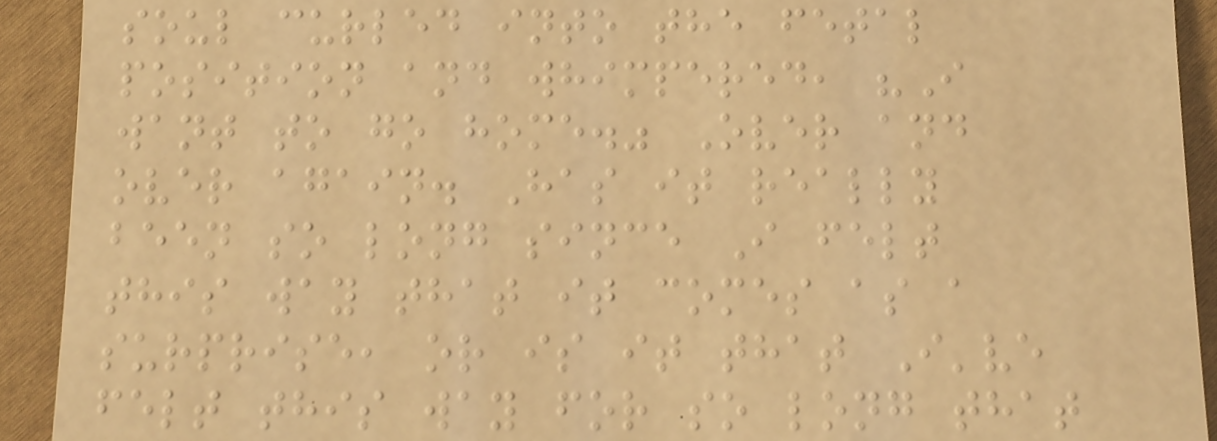soul curled into the fetal
position and whimpered, "I
want to go home." Over and
over again. Has it really
been so long since I felt
this way that it comes as a
surprise, or is it that I've
felt this way for so long that
